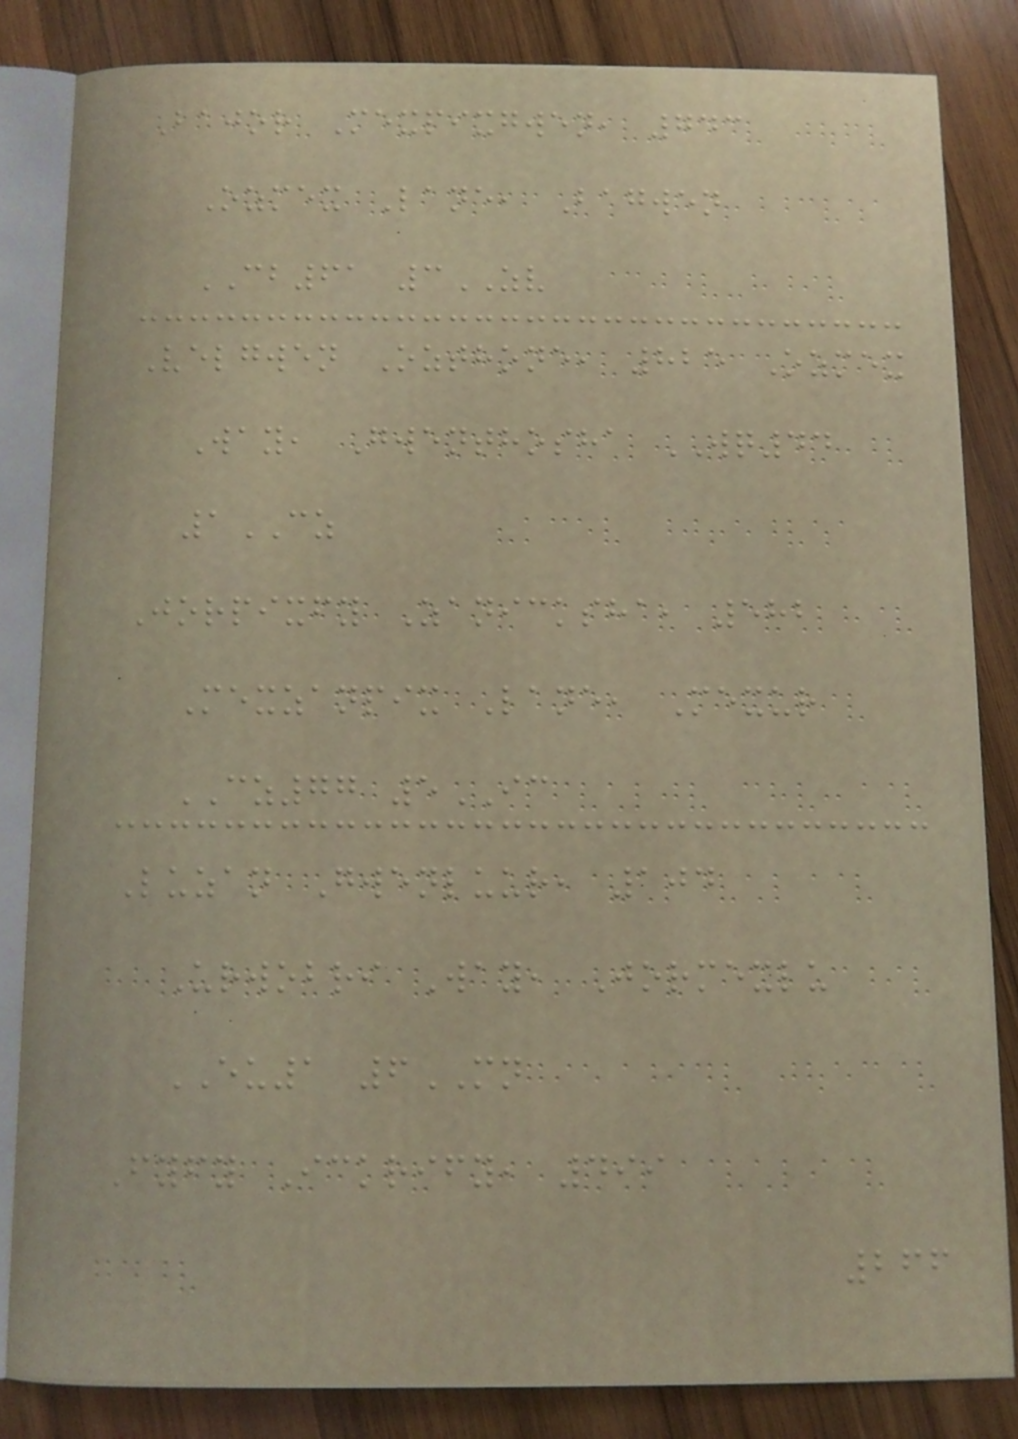Bajor Mexpixgwen, 743
Ozmex Lane, Bagwen
CB61 3ZV
Velgwen Ozthone, 825 Ozmex
Way, Gwenthosha WQ44
1CZ
Jorpixfy Zanicksha, 582
Mexzanpix Lane, Mexur
CZ77 5IC
Luzan Gwenluur, 104
Urwobri Way, Jormexlu
EU1 6MN
Fyfy Ickrify, 499
266
